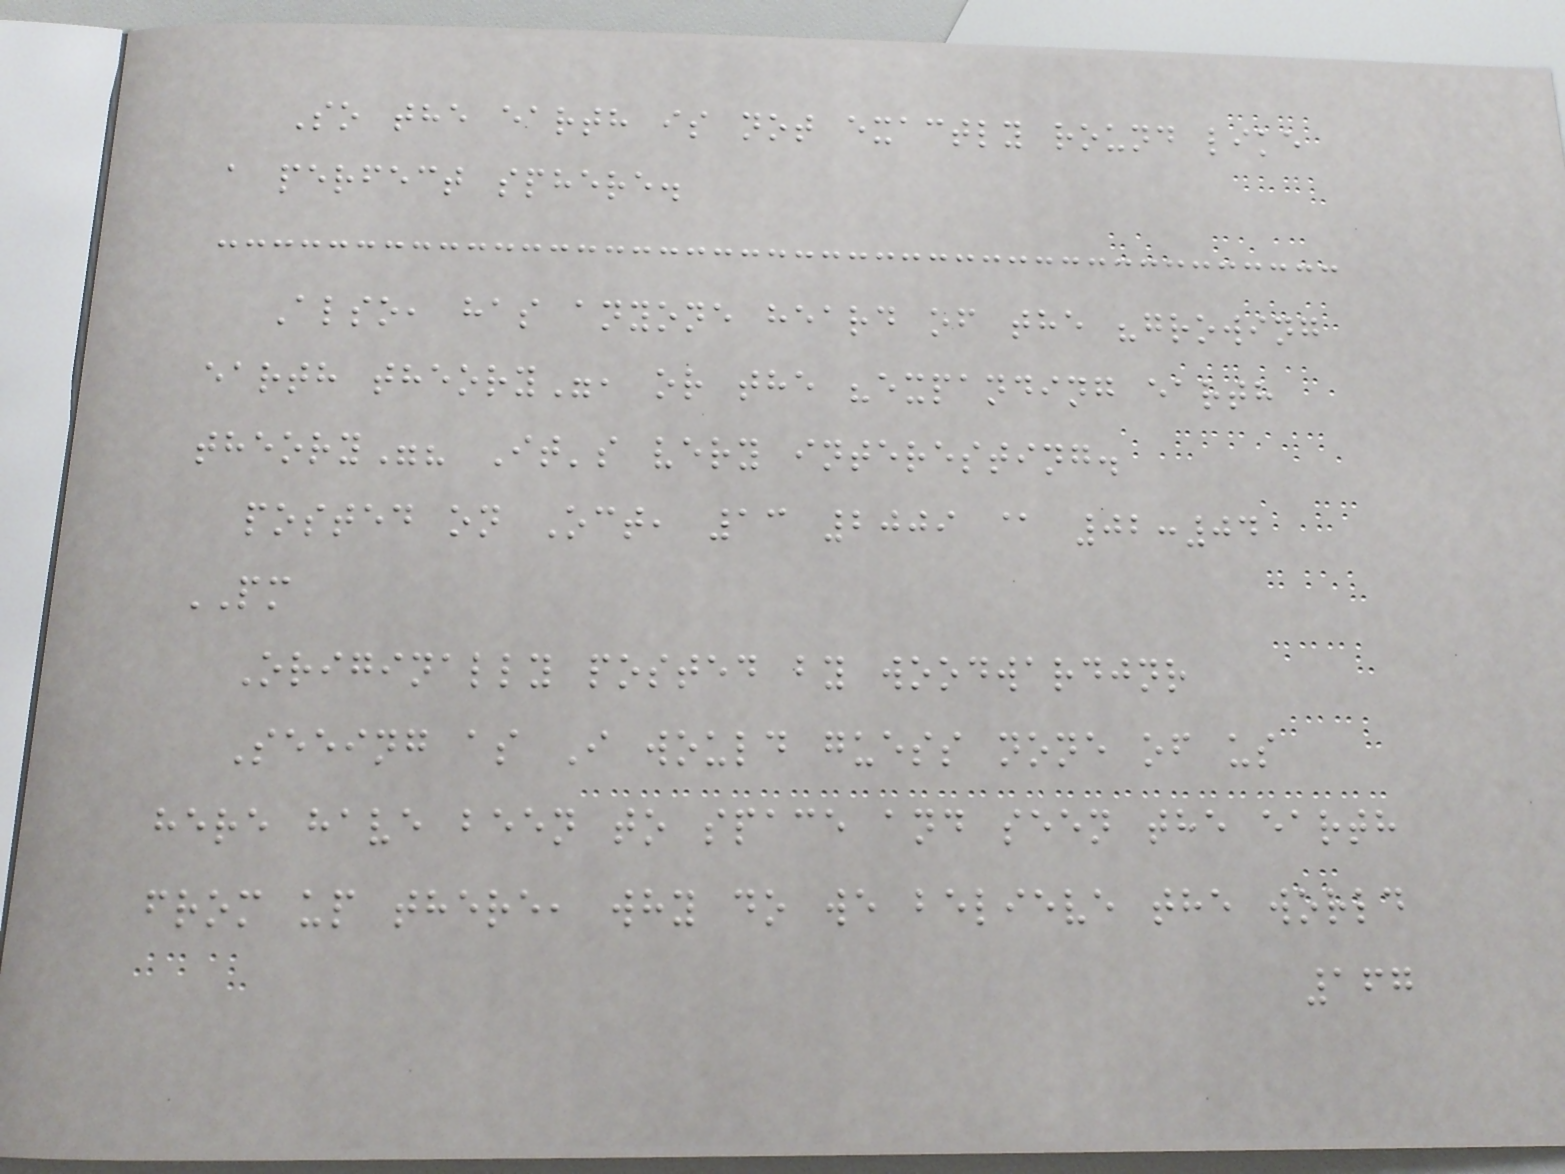So the earth is not exactly round like
a perfect sphere.
Also, has anyone heard of the "growing
earth theory", or the "expanding earth
theory"? It's very interesting.
posted on Oct, 13 2009 @ 02:04
PM
Originally posted by woodwardjnr
Seeing as I would guess none of us
here have been to space and seen the earth
from up there, why do we believe the world
167
